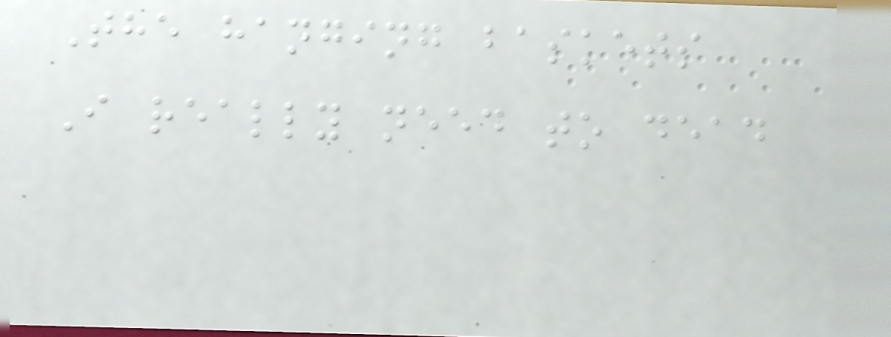The hanging baskets
I really need to dead
